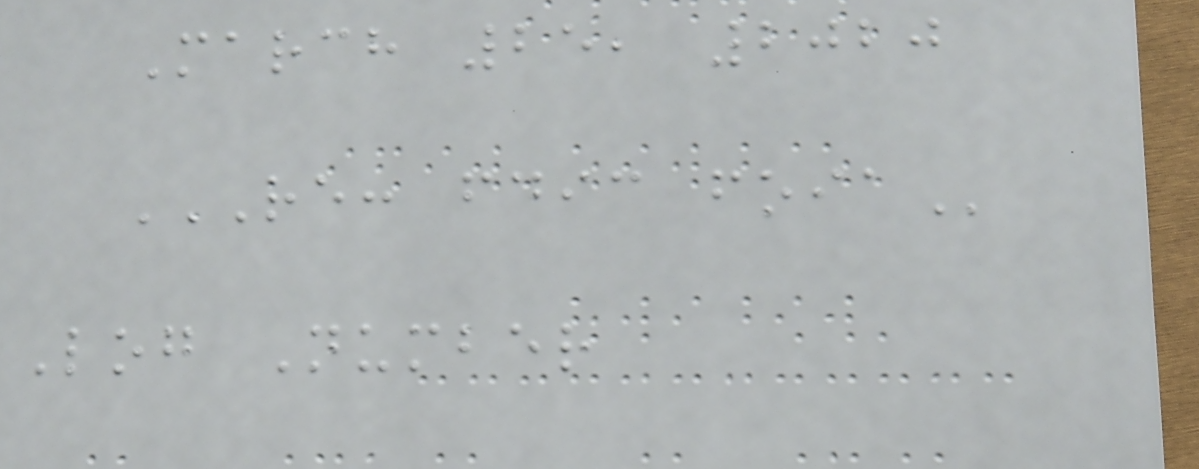March 25, 2020
RE: FDIC FOIA
Log Number
